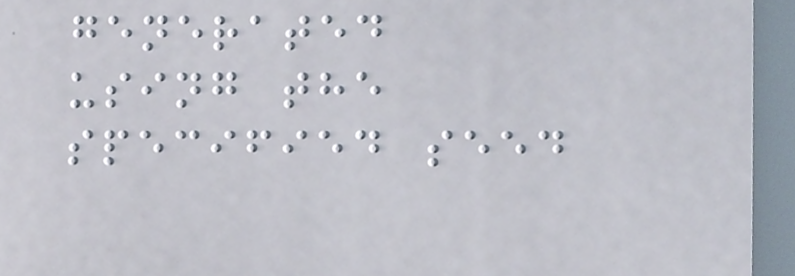generated
using the
specified seed
